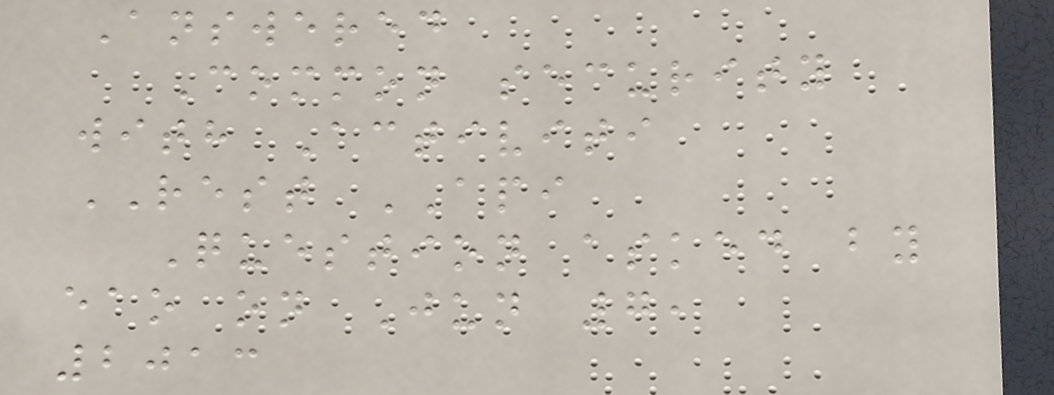Answered
Common security
with Activiti
REST API
Question asked by
eao on Jun 7,
2013
